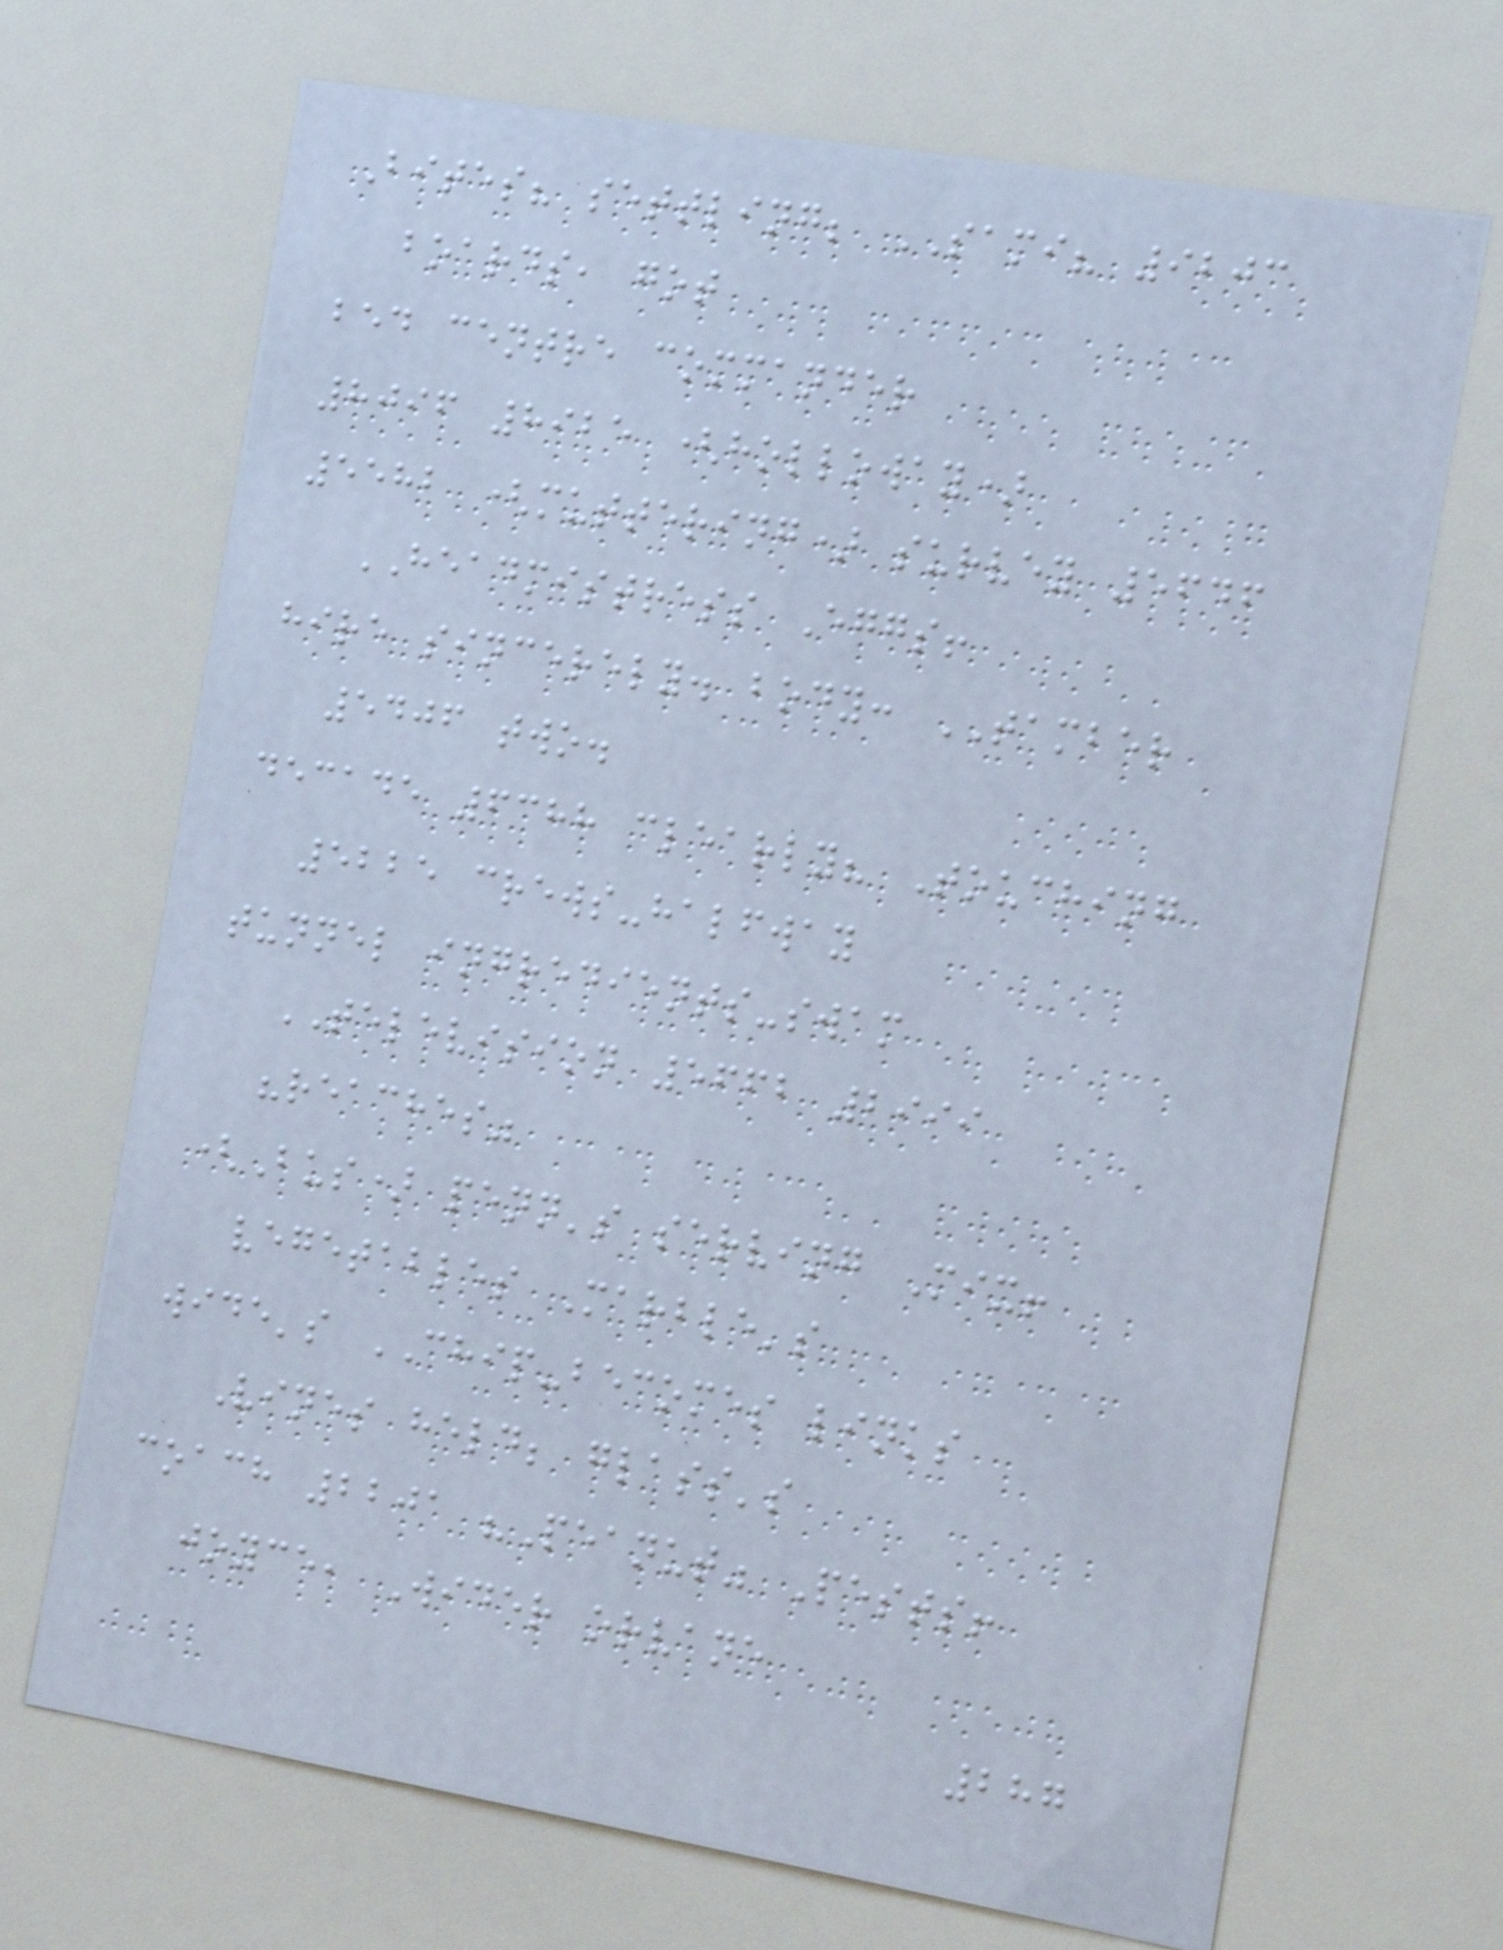Bites? settling; SAMI? 9203
boards, got
bed centre commander
8096 8925 (holloway)
5582 (muttering) survey 5646
HEADMISTRESS Eggs!
hire sincerely. body: TAMBER
5406 two.
decade 6388 clearly? Touching
5225 crews-halfway
tunnel ingredients-swam
TELEVISION 5662 2999
"reaches"
(Bus) penn's serving Mix!
vegetables Marble's
wide's CHIP-becomes links
Vines held; glass's
coach 2201 "Peanut" Pests!
joyce, Wider orvane
287
